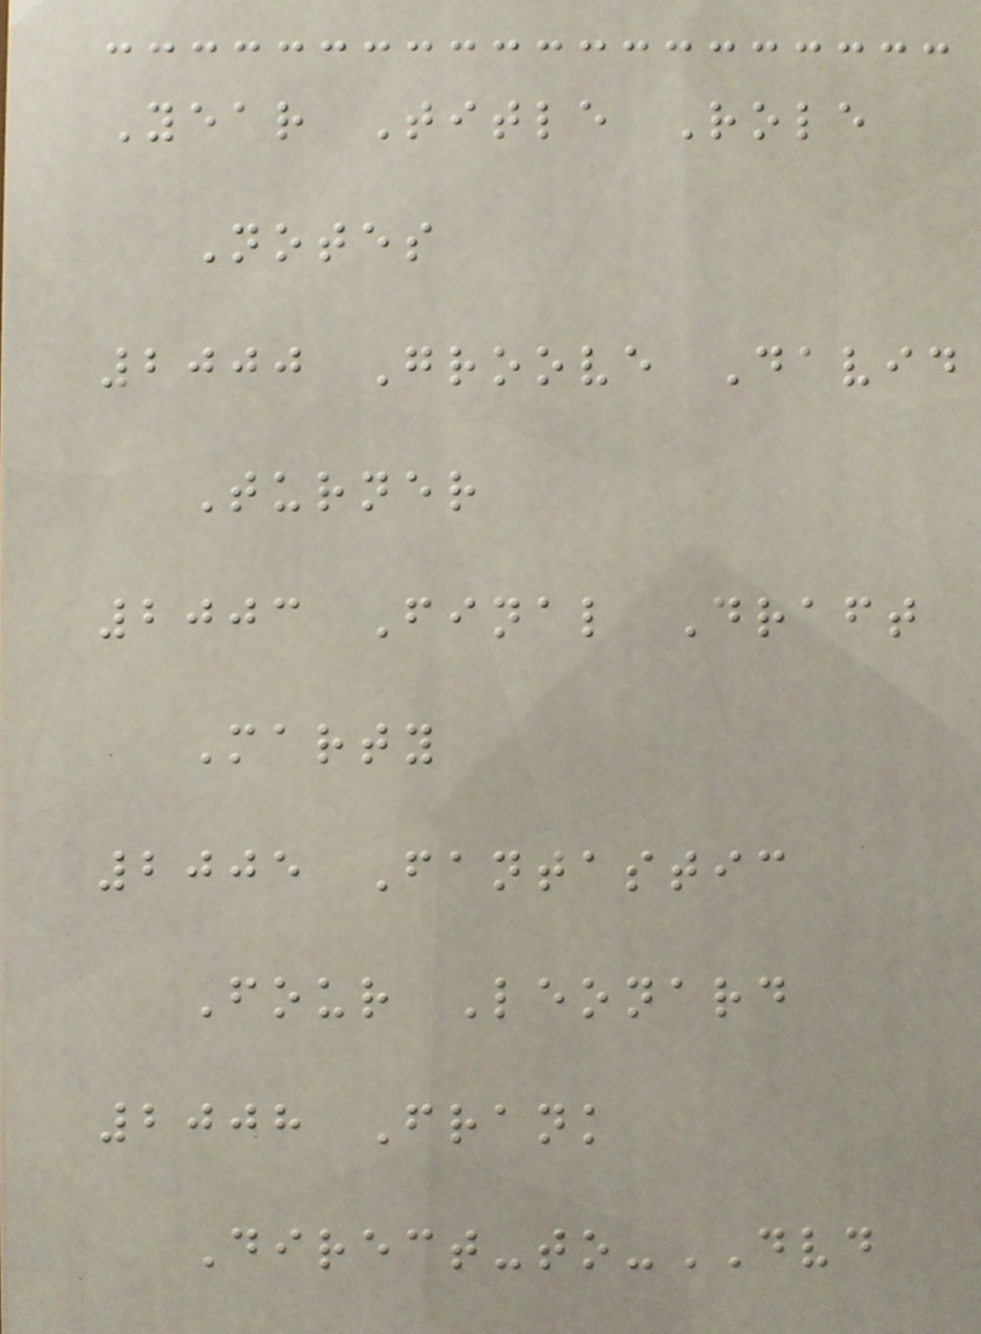Year Title Role
Notes
2000 Groove David
Turner
2003 Final Draft
Marty
2005 Fantastic
Four Leonard
2008 Frank
Direct-to-DVD
